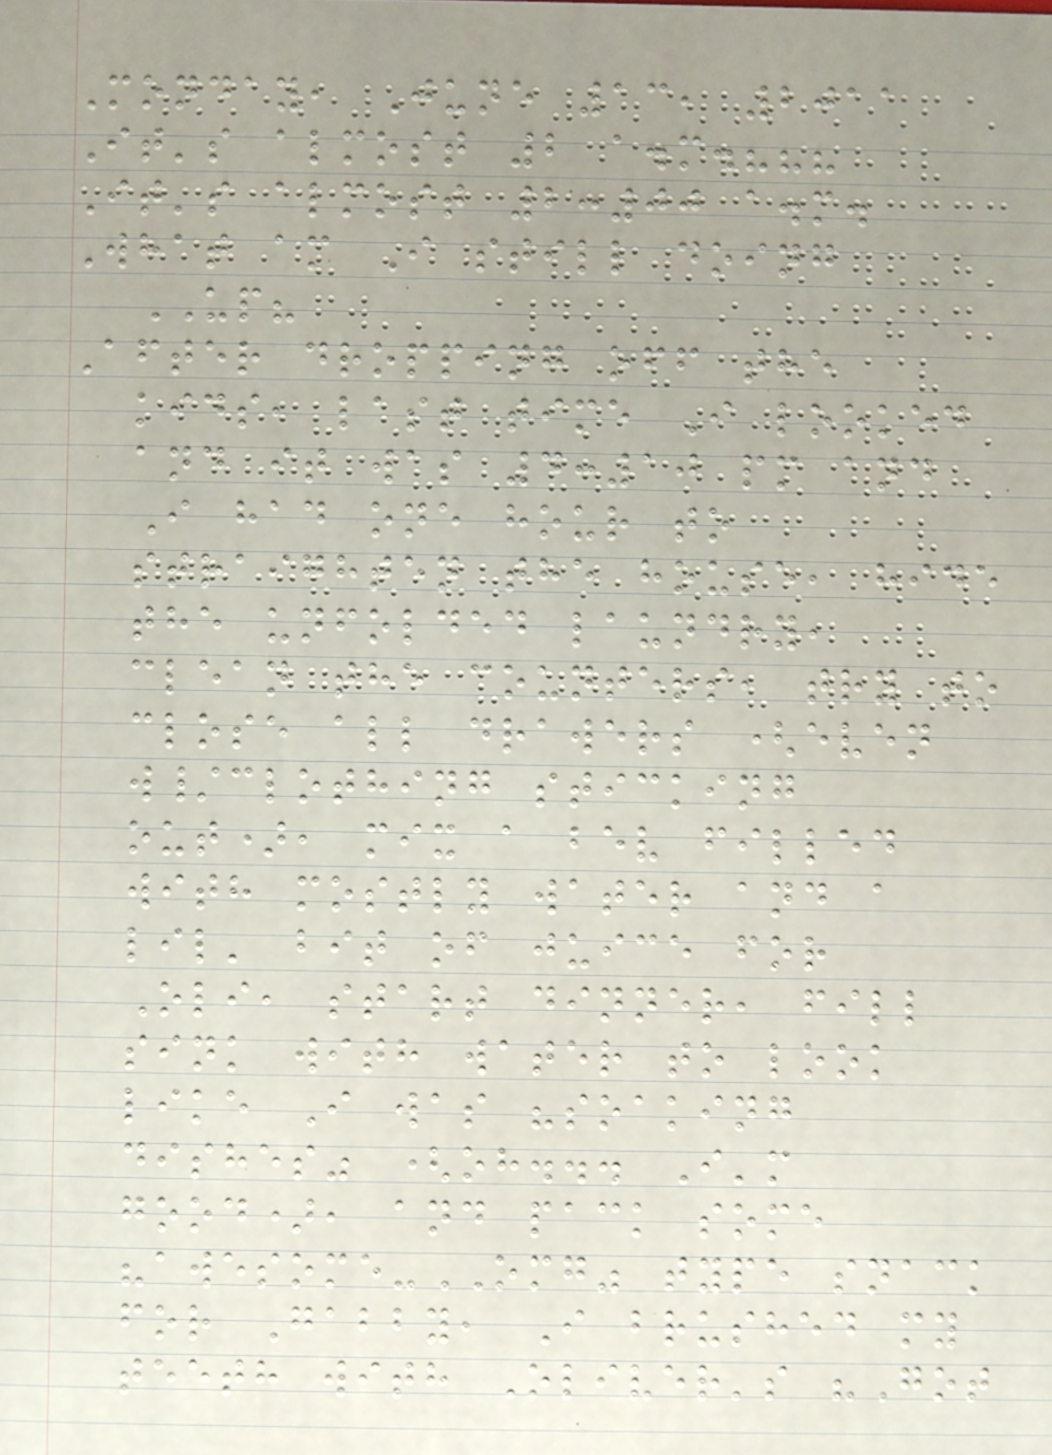Monday, June 13, 2011
It's almost 2 a.m.???
It's almost 2:00 a.m.
What am I still doing
UP?
After dropping off the
kids, last time I looked
and it was 4:10 pm and
I had one hour to
straighten the house, hide
the unfolded laundry,
clean the counters, try to
close all drawers (even
w/clothing sticking
out), mix a bev filled
with mostly water and a
lil' bit of juice for
Oli, start dinner, fill
sink with water to look
like I was "soaking
dishes" (oh... I'm
good), and pack some
"awesome-OMG" type snack
for Gabby, I brushed my
teeth with Oliver's "Got
